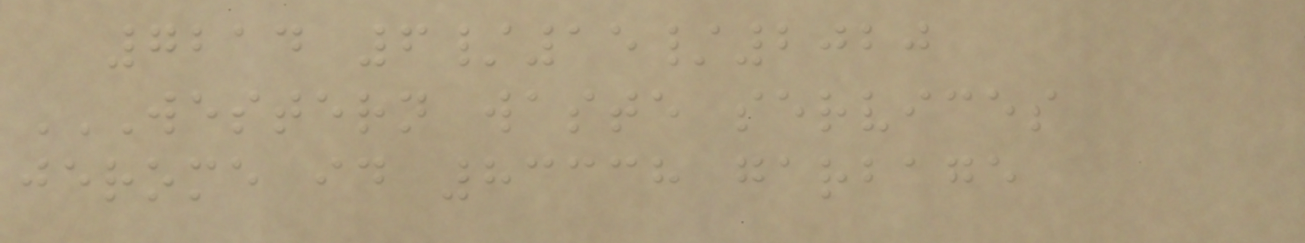7214 6/15/2020
WESTERN WASTE SERVICES
JEROME ID 83338 GARBAGE
